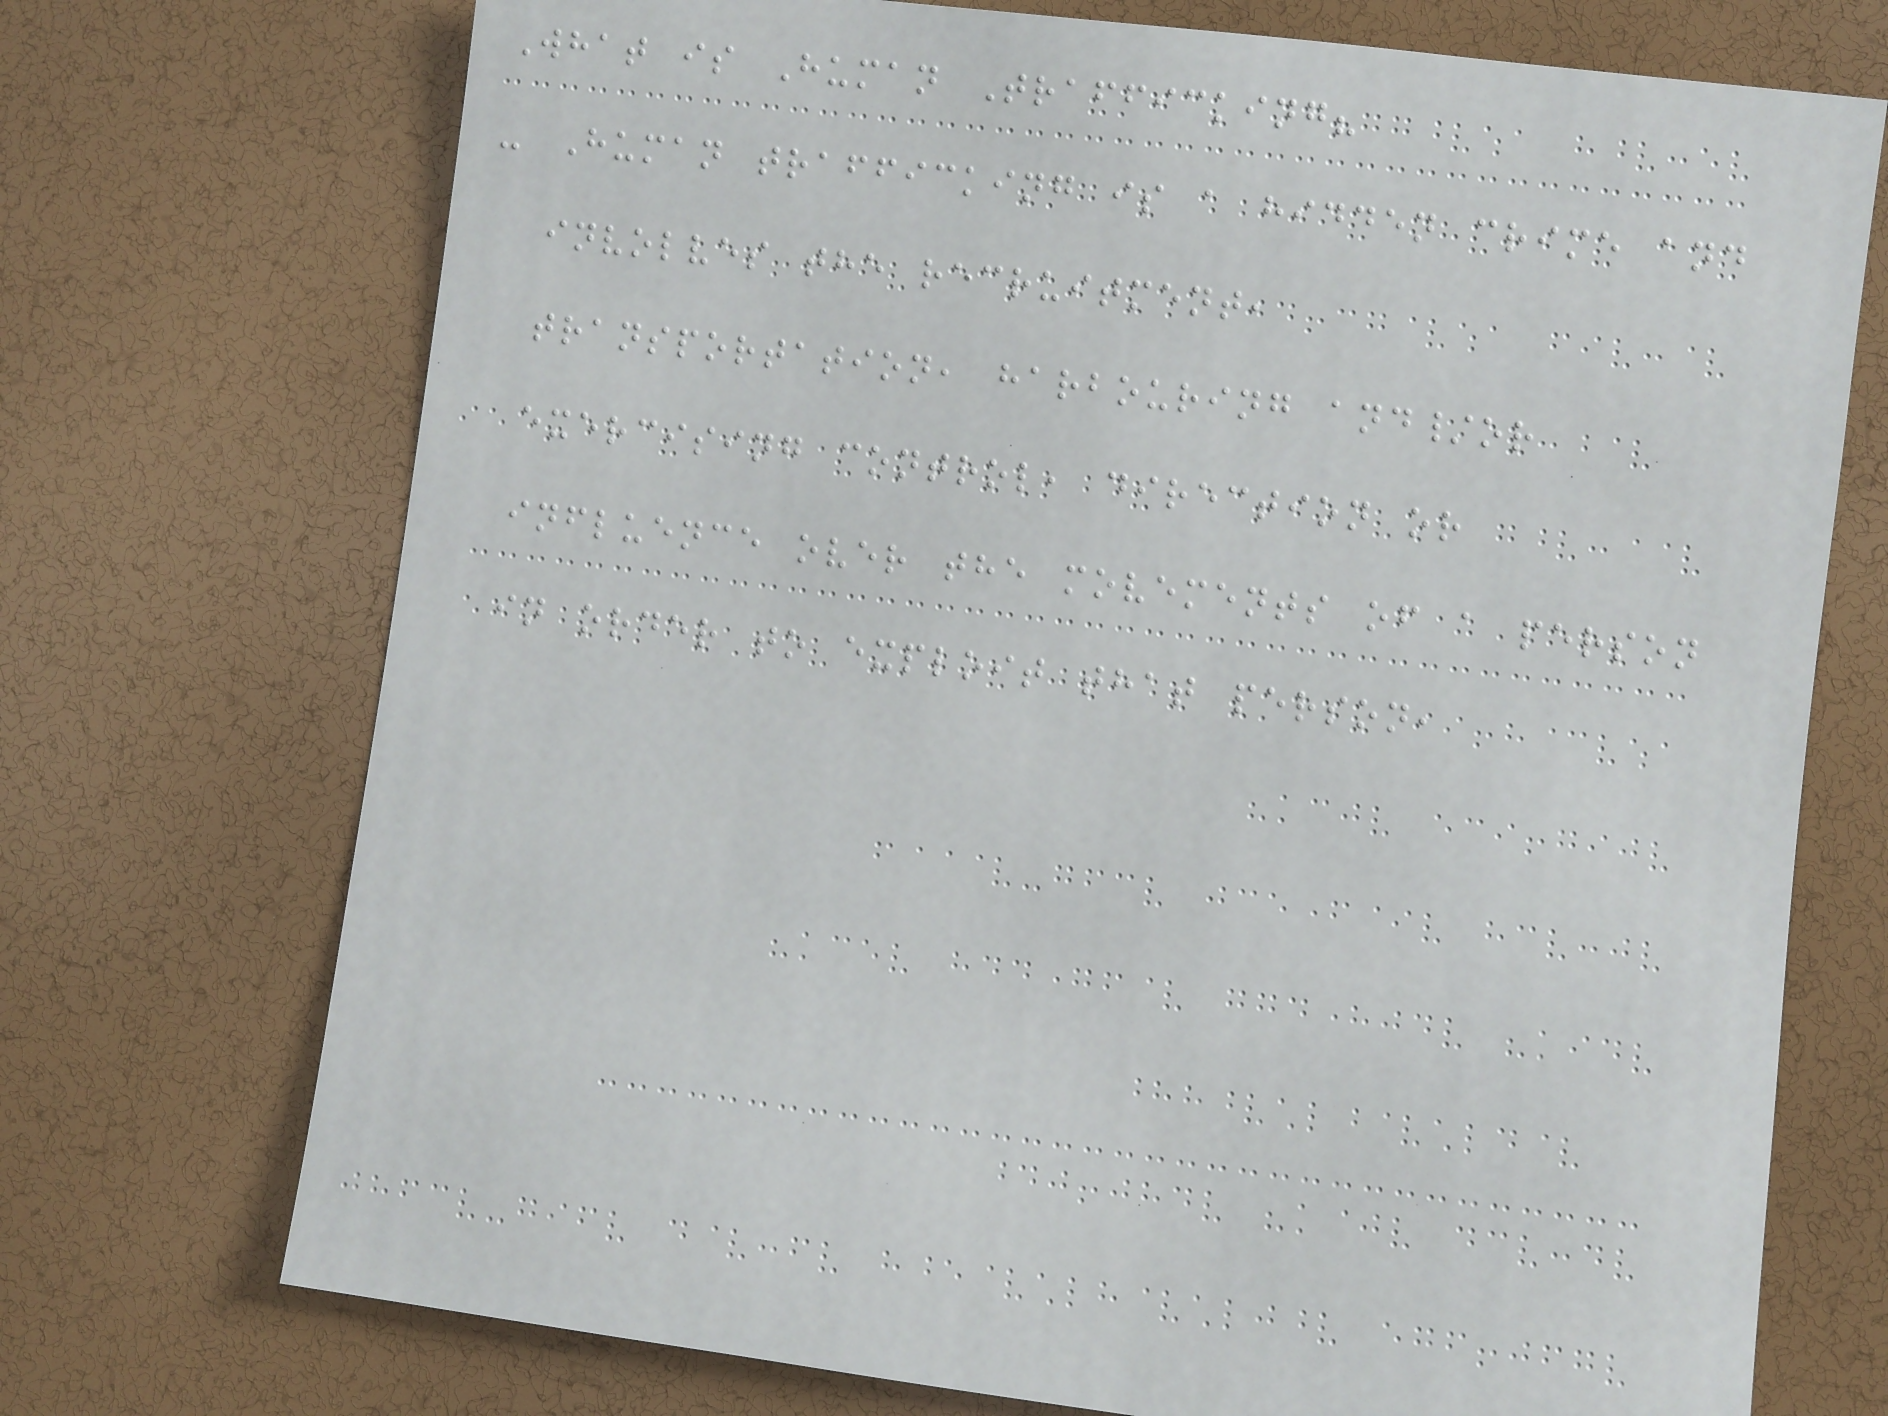What is Human Trafficking?
- Human trafficking is a hidden crime and
involves the recruitment,
transportation, harbouring and/or
exercising control, direction or
influence over the movements of a person
in order to exploit that person,
